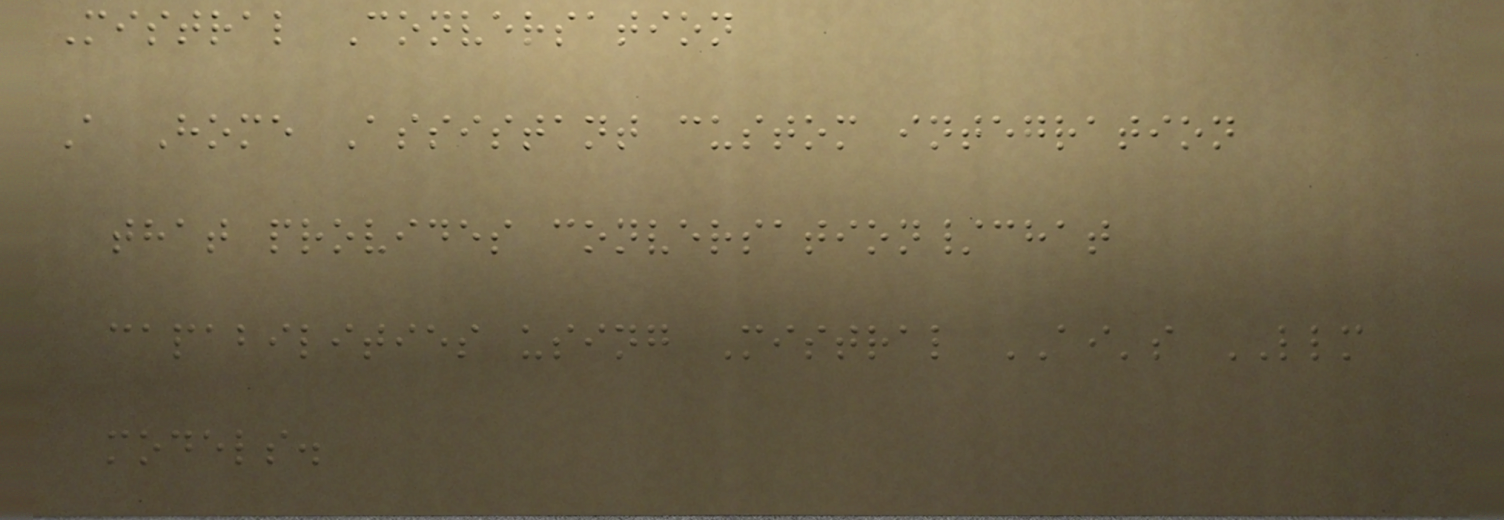Mistral Conversation
A Home Assistant custom integration
that provides conversation/chat
capabilities using Mistral AI's LLM
models.
